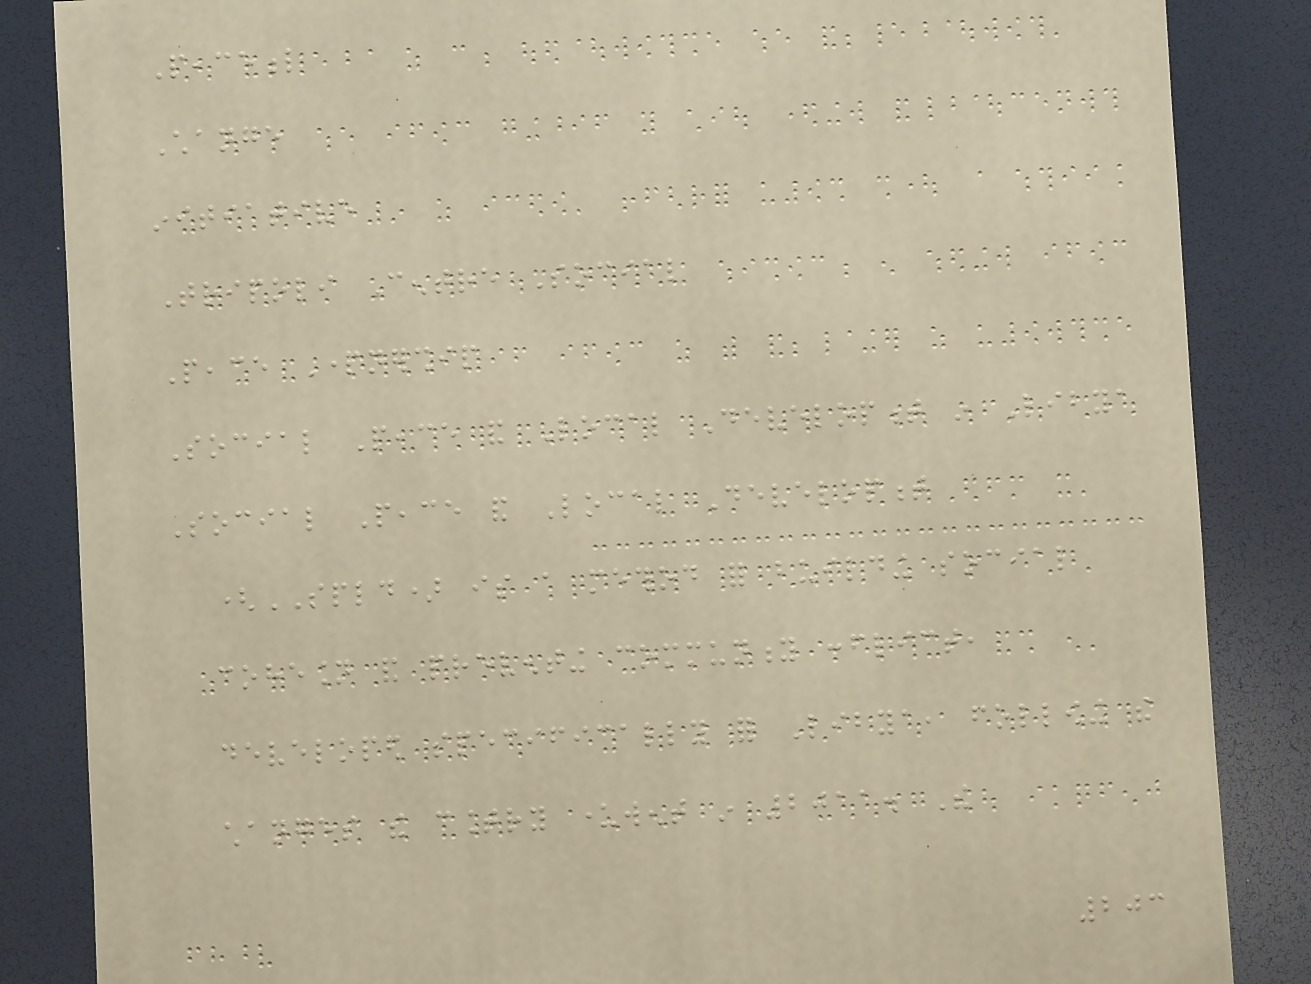Peaceful
Change
initiative
Tripoli Centre Social
Peace Partnership
Social Peace and Local Development in Libya
Social Peace and Local Development
(SPLD) is a method for building social
cohesion and preventing community conflict,
developed specifically for Libya, following the
changes the country underwent in 2011. The
203
